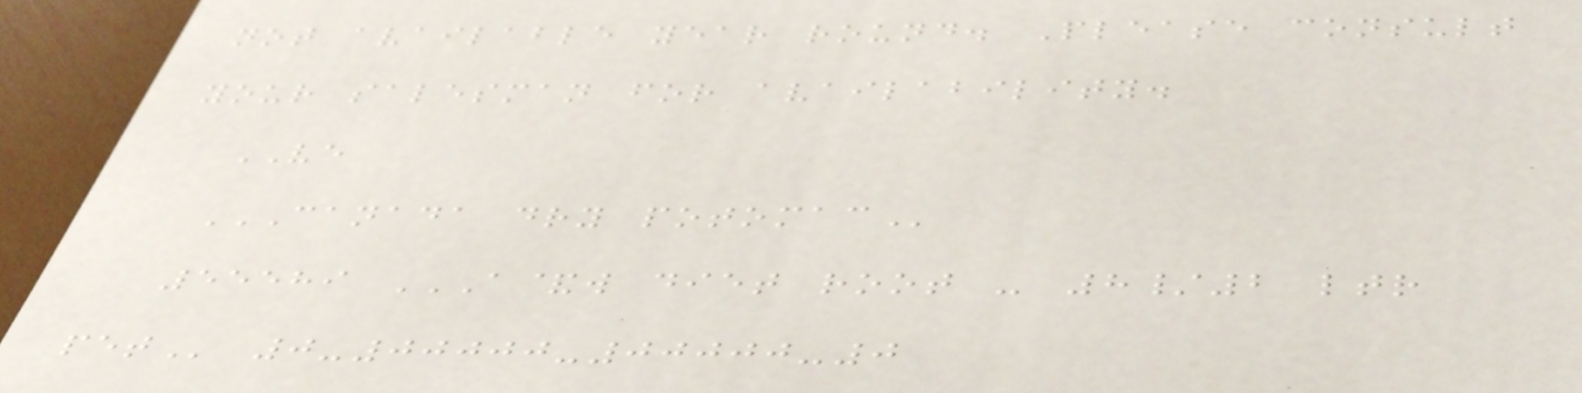not available year round. Please consult
your salesman for availability.
VE
CANADA DRY POTOMAC
55589 A&W DIET ROOT - 8/2 LTR
PET 0-00000-00000-0
